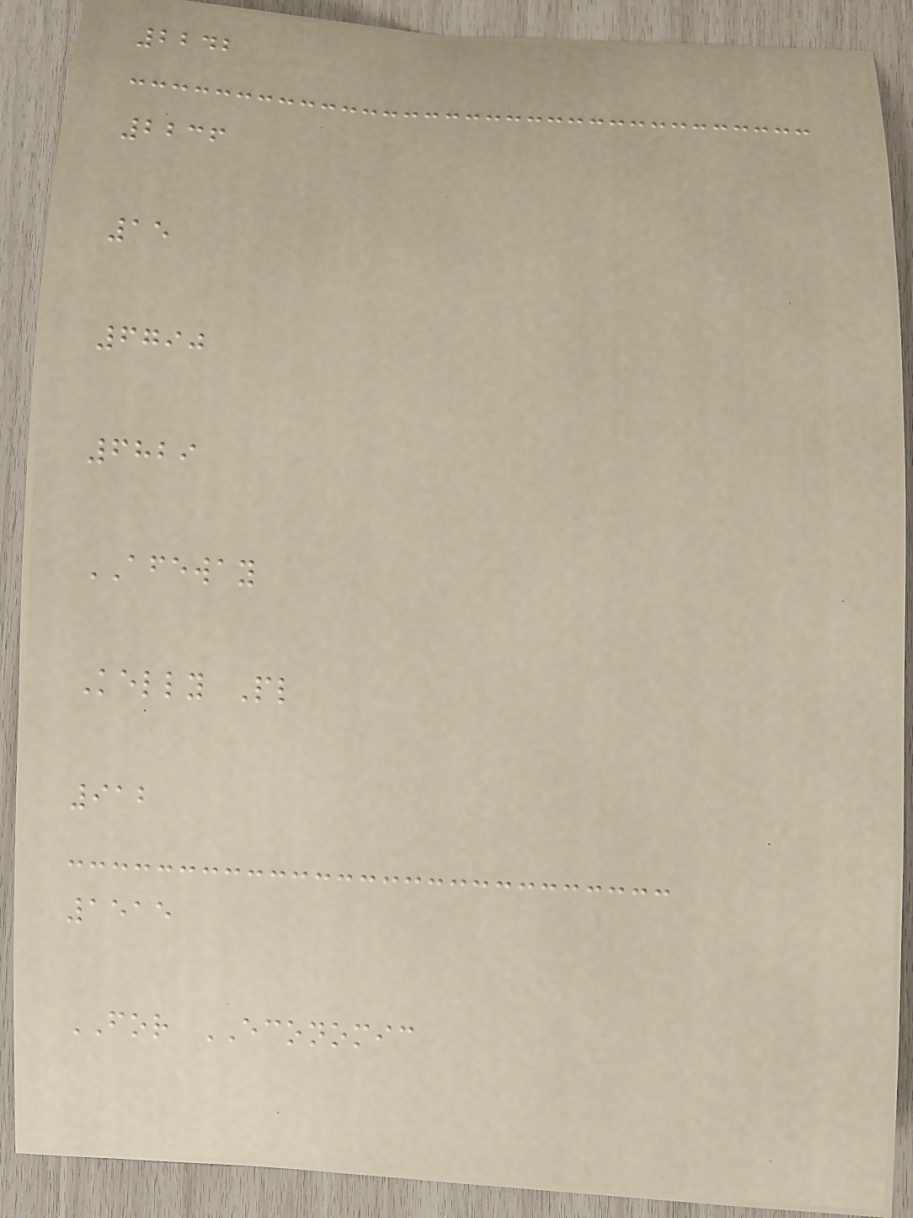2242
2236
15
6790
6829
AFEWAY
Kelly Pl
912
1515
FOR ECONOMIC
